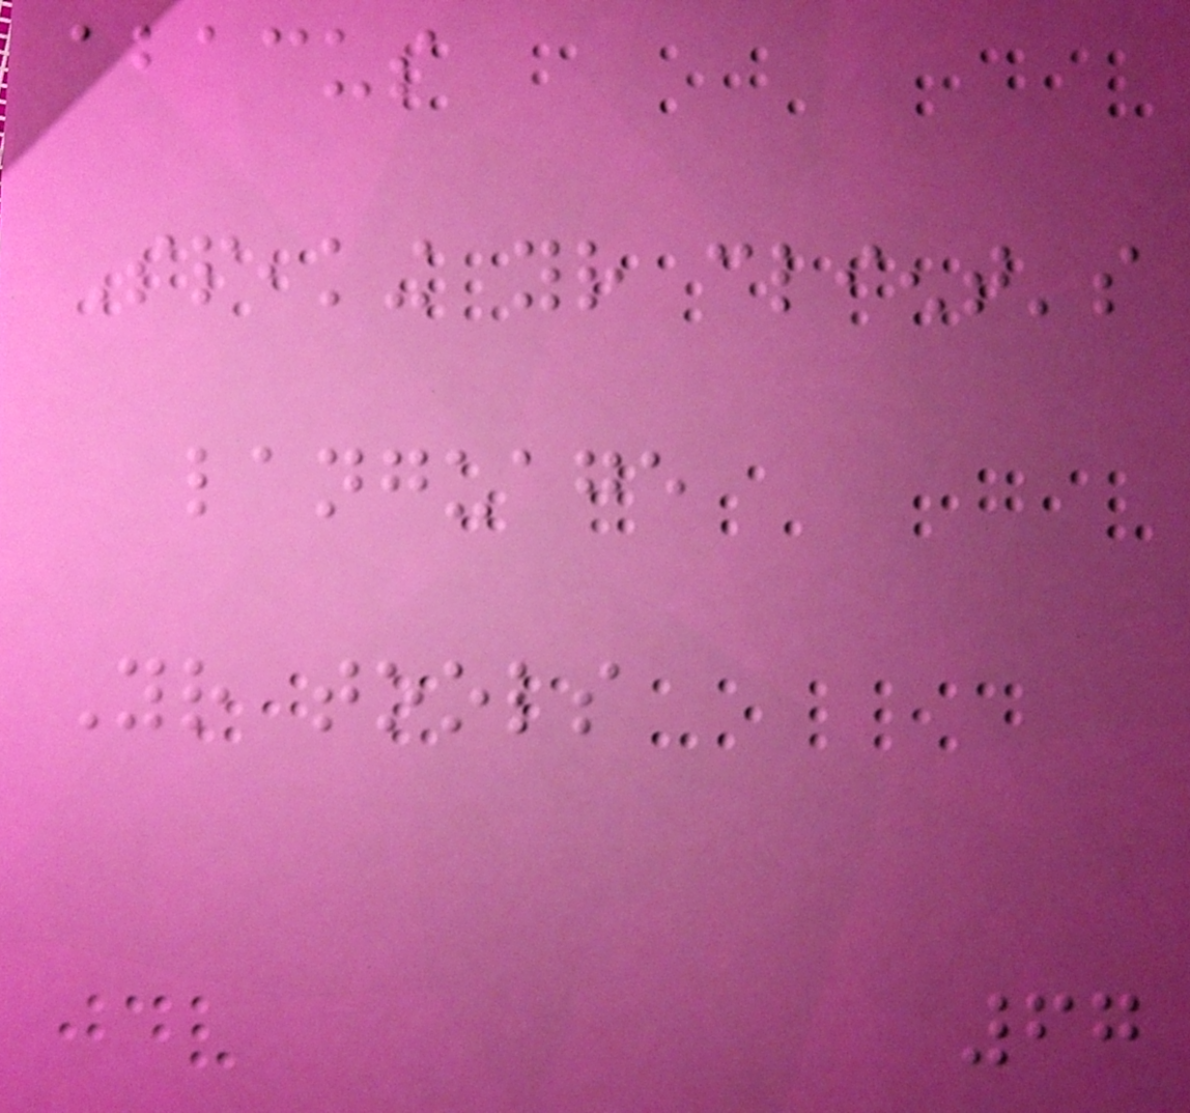abacus
Speaking your client's
language
Your tools
67
